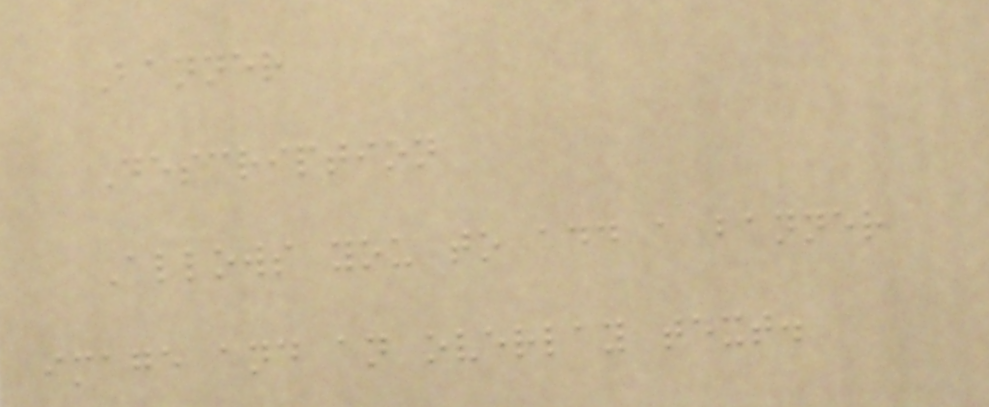Banner
Description
Allows you to add a banner
image and an overlay text.
